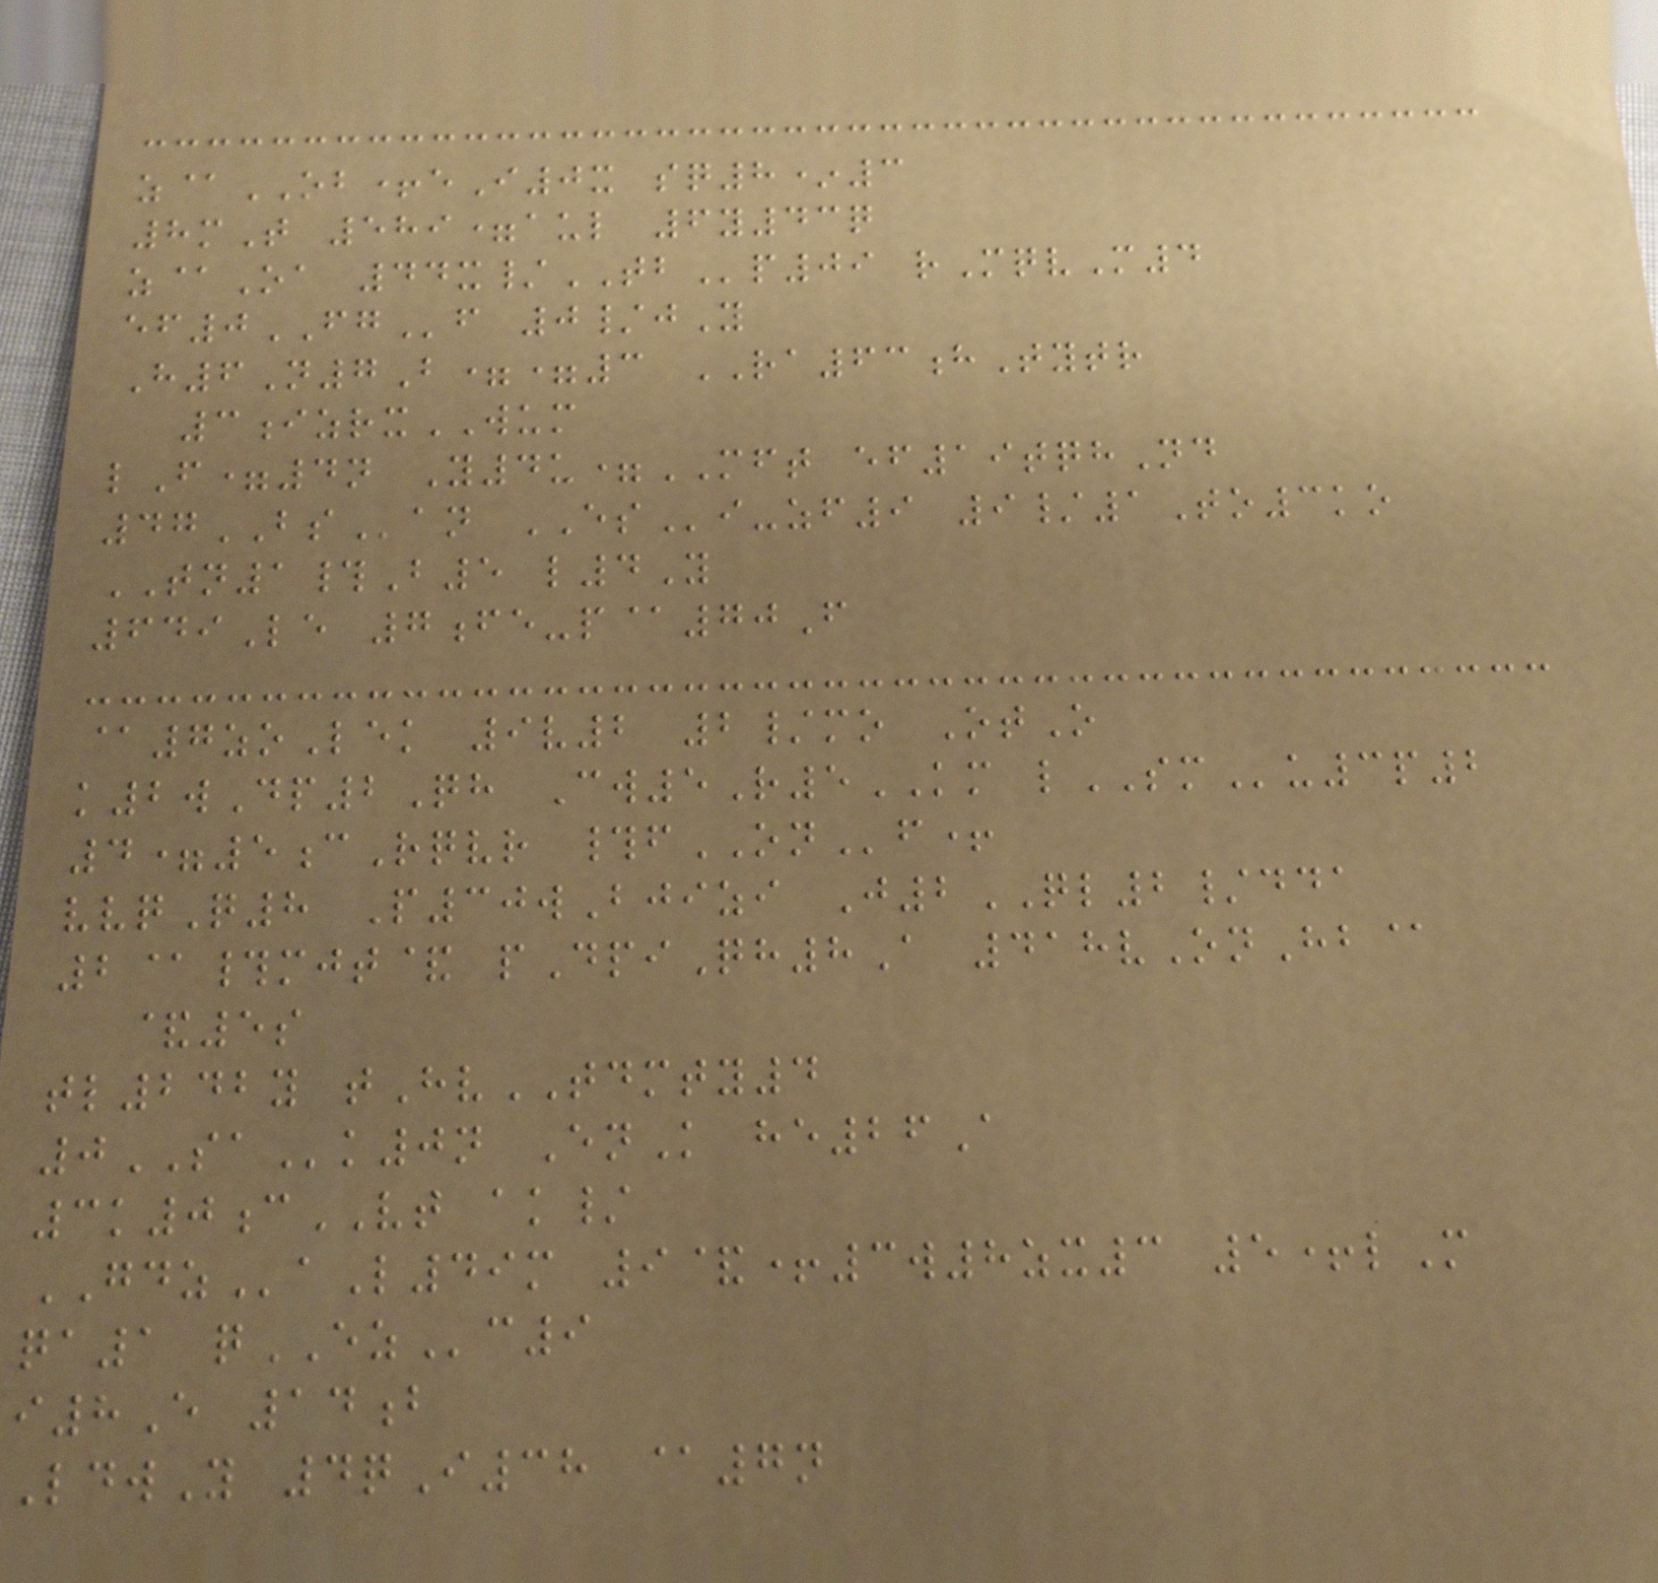z@OB+eI0x sq8*3
8mT 589=aul 6y43q
z@Oa 44x/TBp09 rMqvM4
ef0FGf 0/jY
H6N7B==3 RA63hTytr
3izrxWUM
lF=4n Y4u=MFT ef19tqhNd
47BSan ESi-zf9 9/1To3ko
TN1#B5 l4Y
649Le 7fe-p@70F
@7zoLek 9v2 2/mo OtO
k2wDp2Qh Cw5R5KM lSMu3p2
4=5cRqvr #fONf+
vvqQ8 P30wBjizi J2QL2/dda
2@#mjt& pDpiQh8A 418vOnHb@
&5s
tl242y tHvTDMTY4
0SAk0n EnK he26A
3k0cVT ak/
GDZaL49m 9&+3w8zx3 5+lM
qa1 qEZc9
i8E 14b
LdwY 4qI38 @7n
